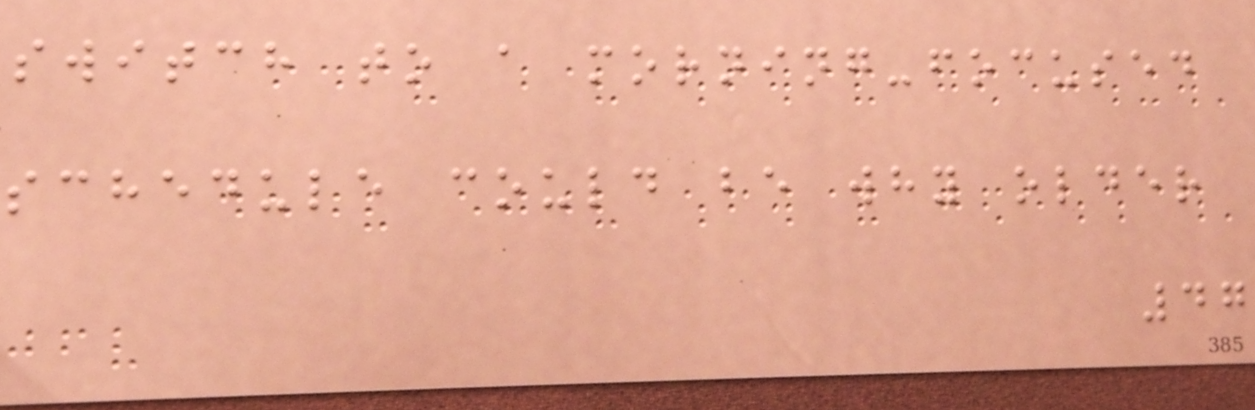switch to a morning-focused
schedule could be why older
47
